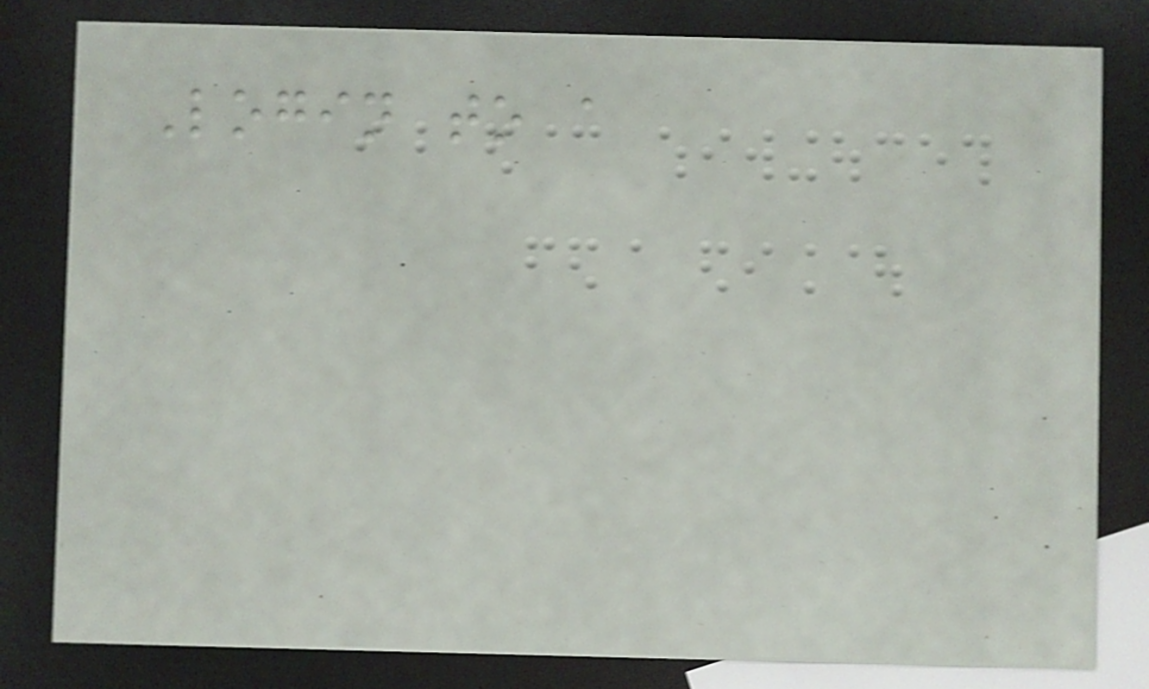Login to a
